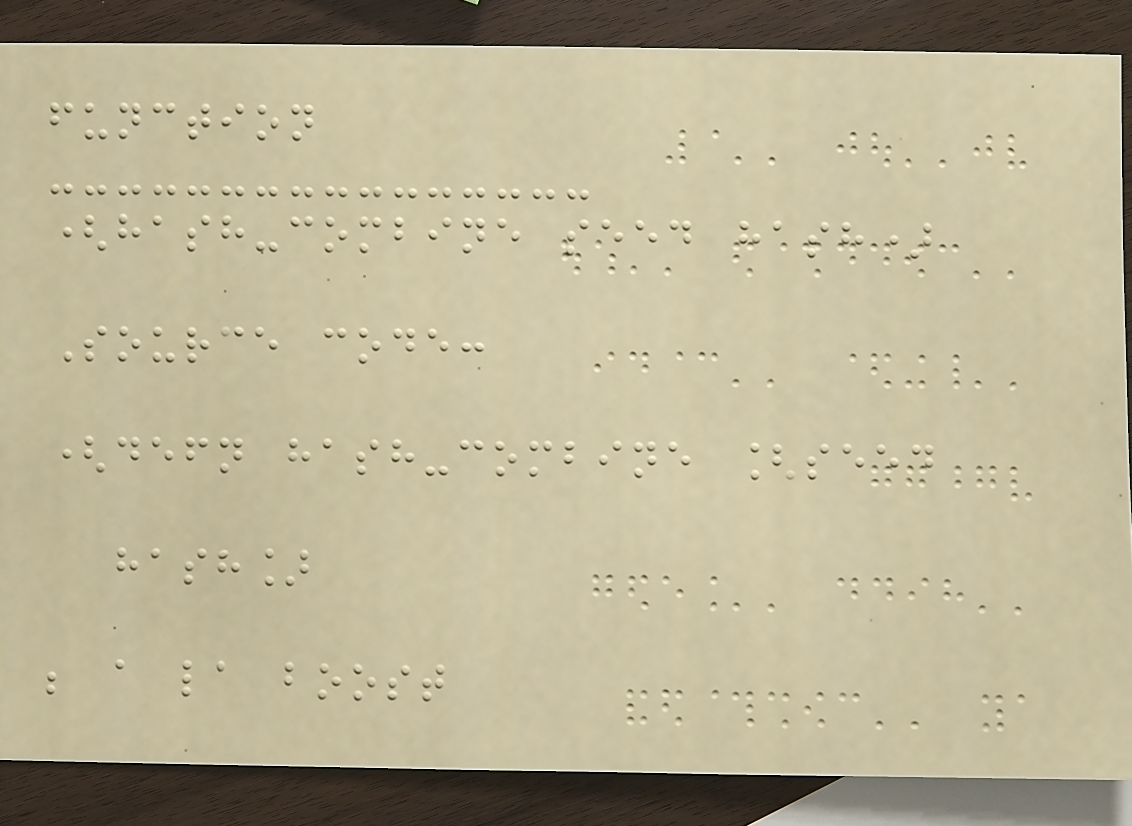function
(hash-combine seed hash)
Source code:
(defn hash-combine [seed
hash]
; a la boost
